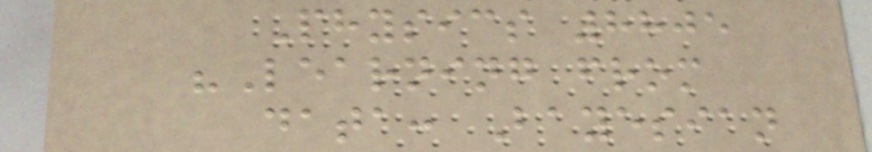Physics 8805
"Learning from
data: Bayesian
